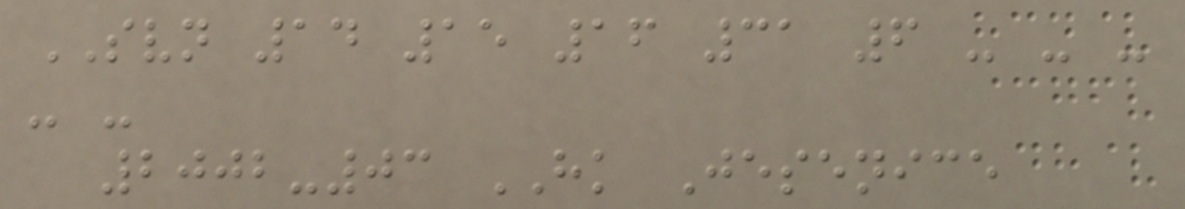SVN 14 15 16 31 6 - - -
- -
2002-03 HK Jesenice
